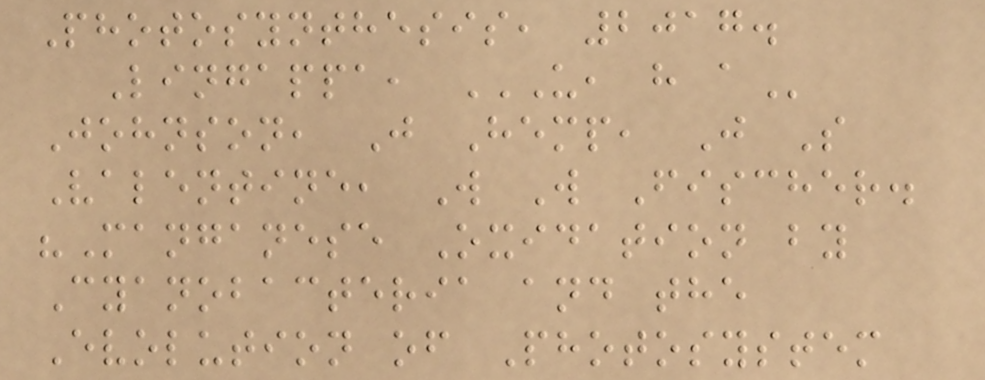Photosynthesis, 2017.
Lingappa, U, H A
Johnson, J Hemp, J S
Valentine, W W Fischer.
"Manganese Oxidation by
Cyanobacteria and the
Evolution of Photosystem
